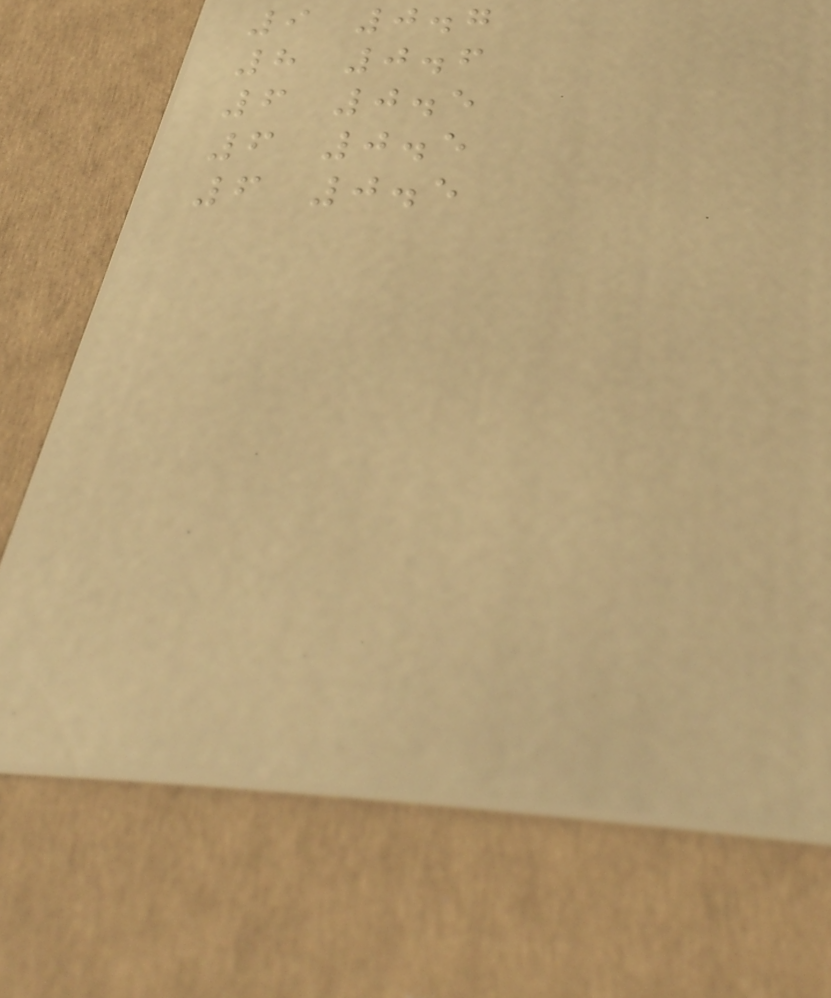9 0.7
8 0.6
6 0.5
6 0.5
6 0.5
